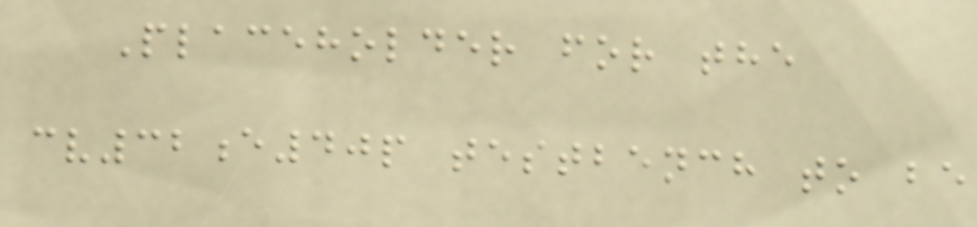Placeholder for the
cv32e40p testbench to be
